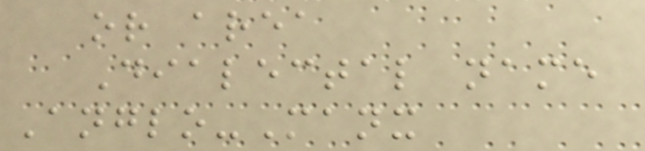or area
Dialectal name
Anglo-Manx
